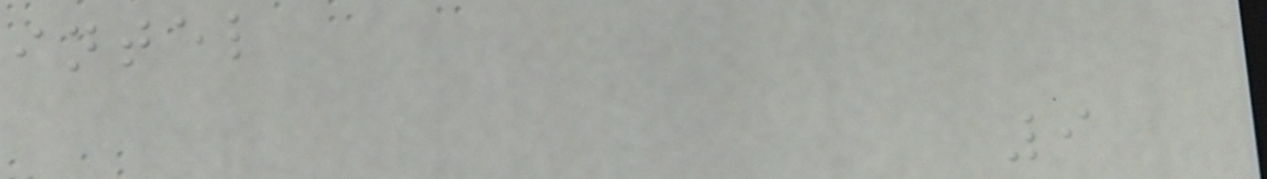intel
9
